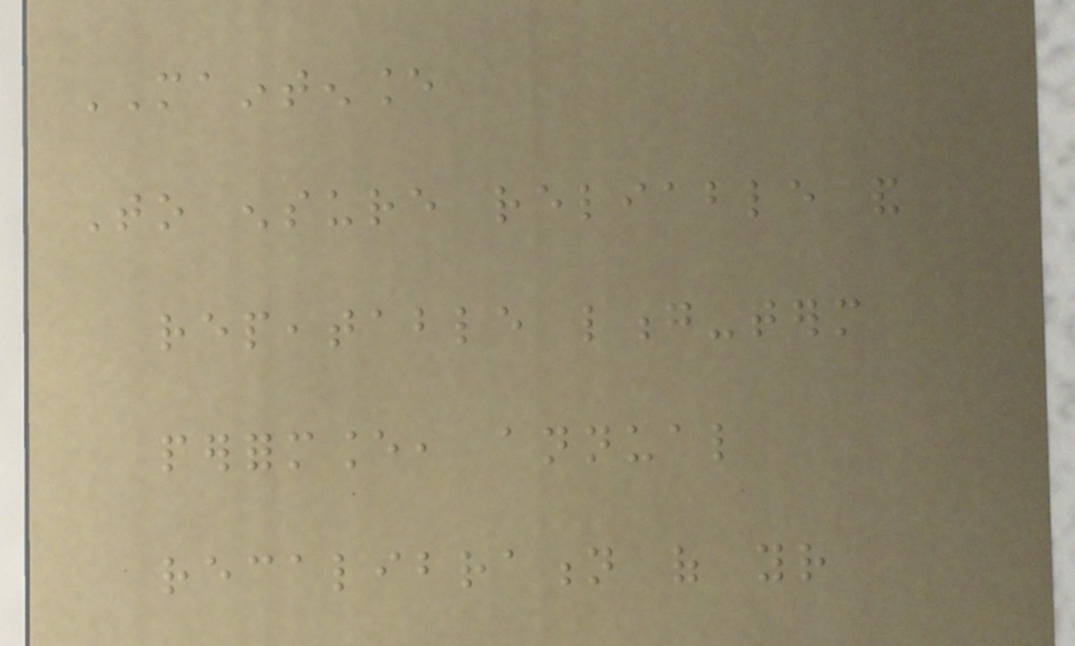MAINTENANCE
To ensure reliable and
repeatable long-term
performance, annual
recalibration of your
